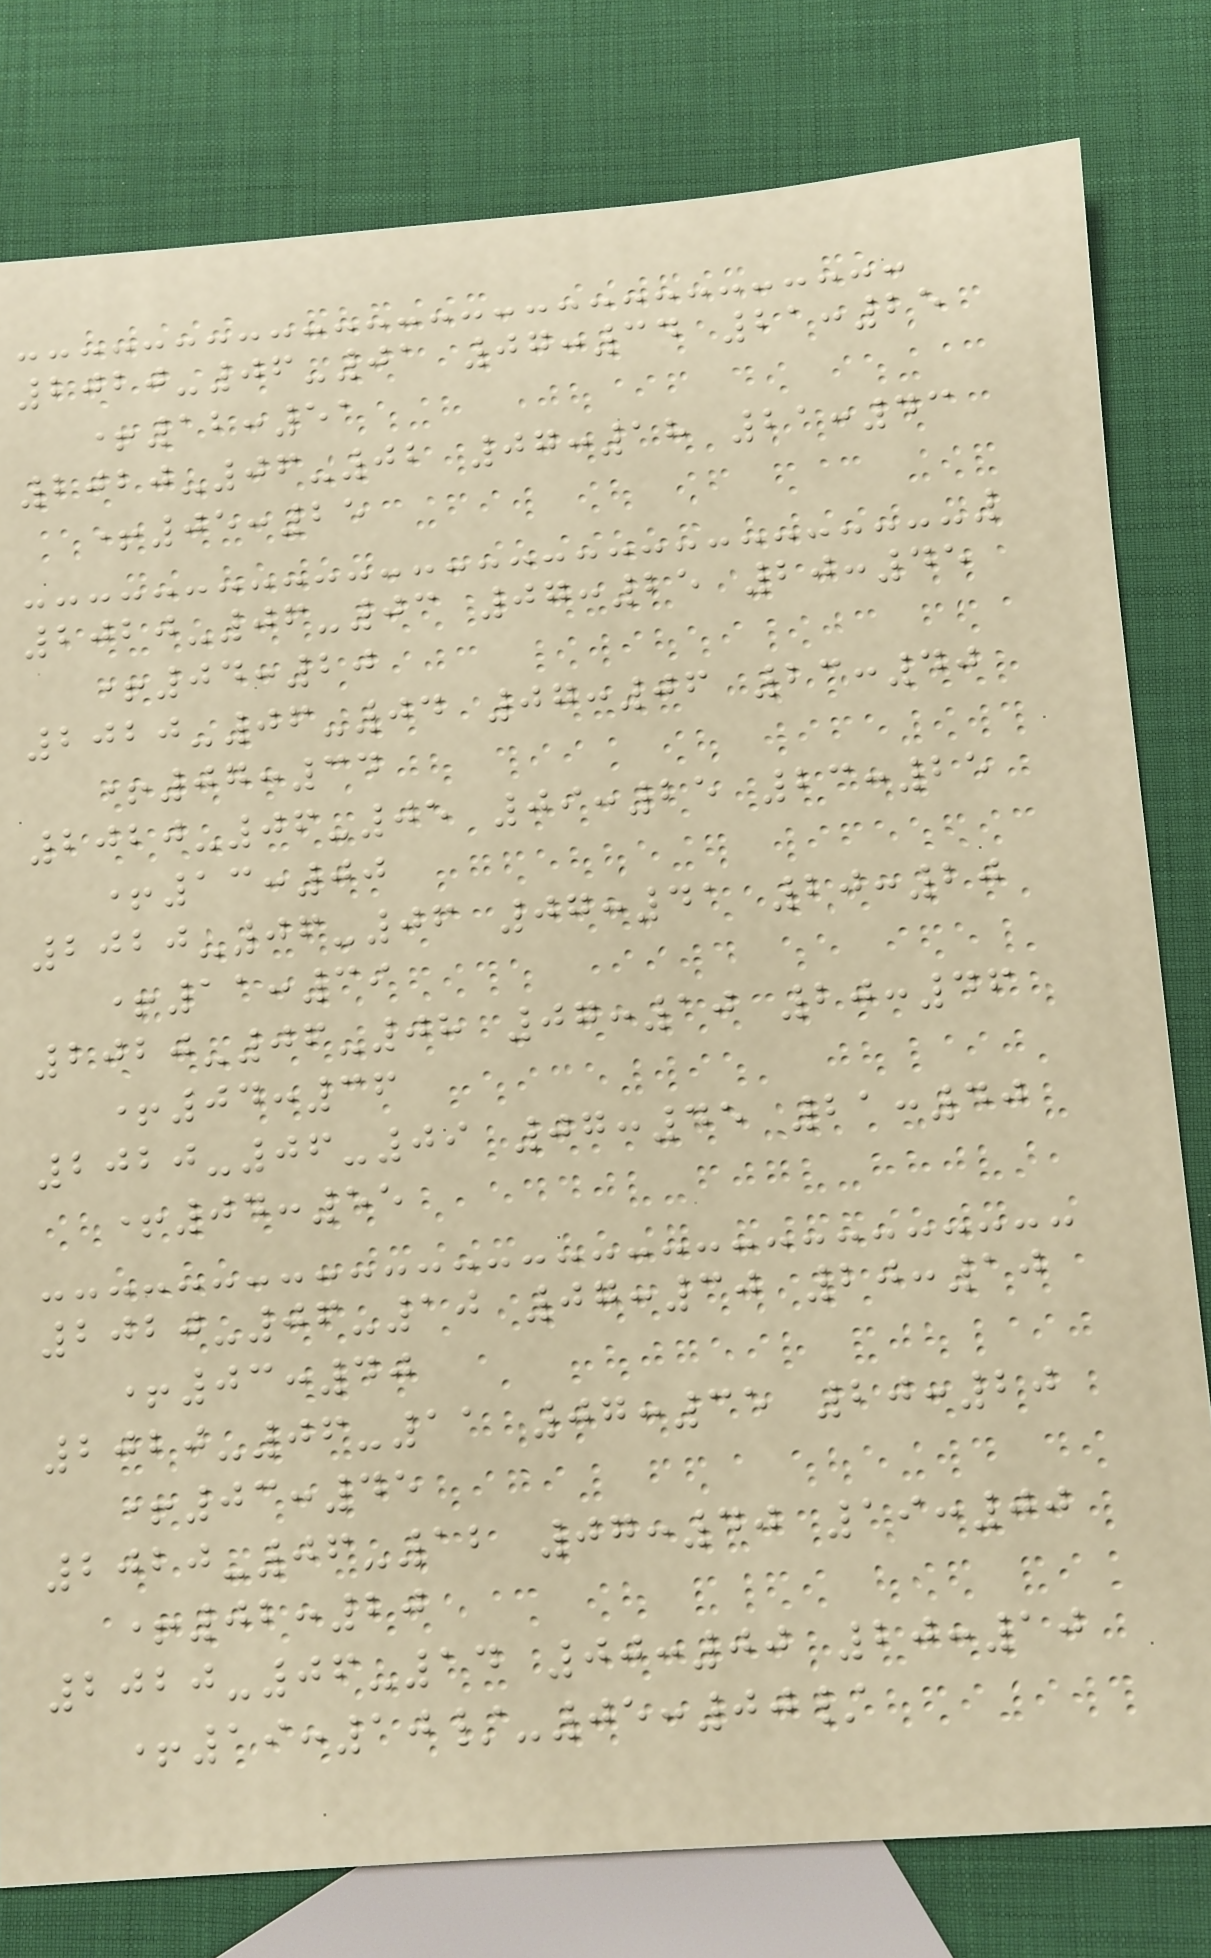2020-06-01 07:34 21:25
+12:51
2020-06-02 07:18 21:43
+05:25
2020-06-03 07:25 20:45
+04:20
2020-06-04 07:06 23:40
+07:34
2020-06-05 09:25 23:25
+13:00
2020-06-06 07:41 20:20
+11:39
2020-06-08 07:10 20:46
+04:36
2020-06-09 07:45 21:40
+04:55
2020-06-10 07:30 20:10
+03:40
2020-06-11 07:35 20:20
+03:45
2020-06-12 07:40 19:00
+02:20
2020-06-14 00:00 20:10
+19:10/-05:00/
